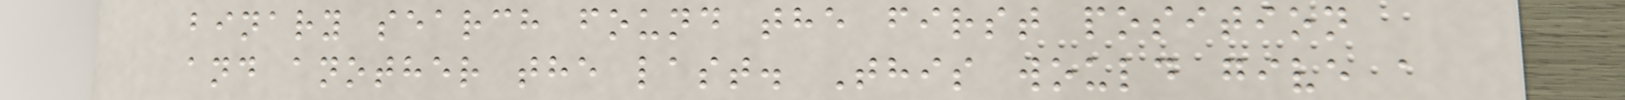binary search found the first position
and another the last. This would give a
